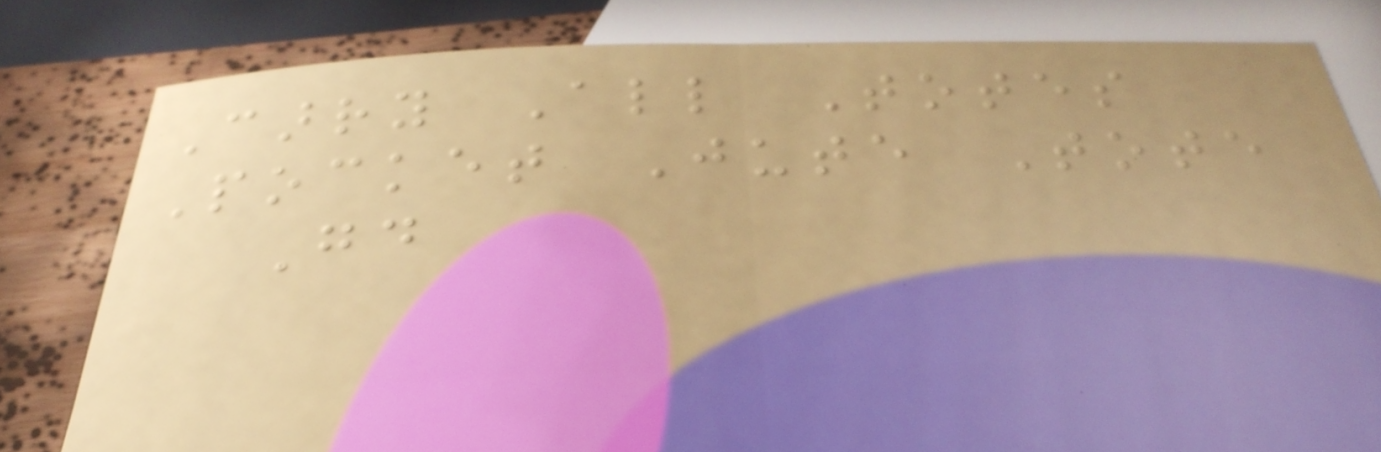Carry All Totes
Pocket Jute Tote
Good
